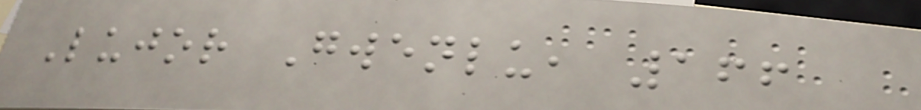Lujor Gwenlu, 166
